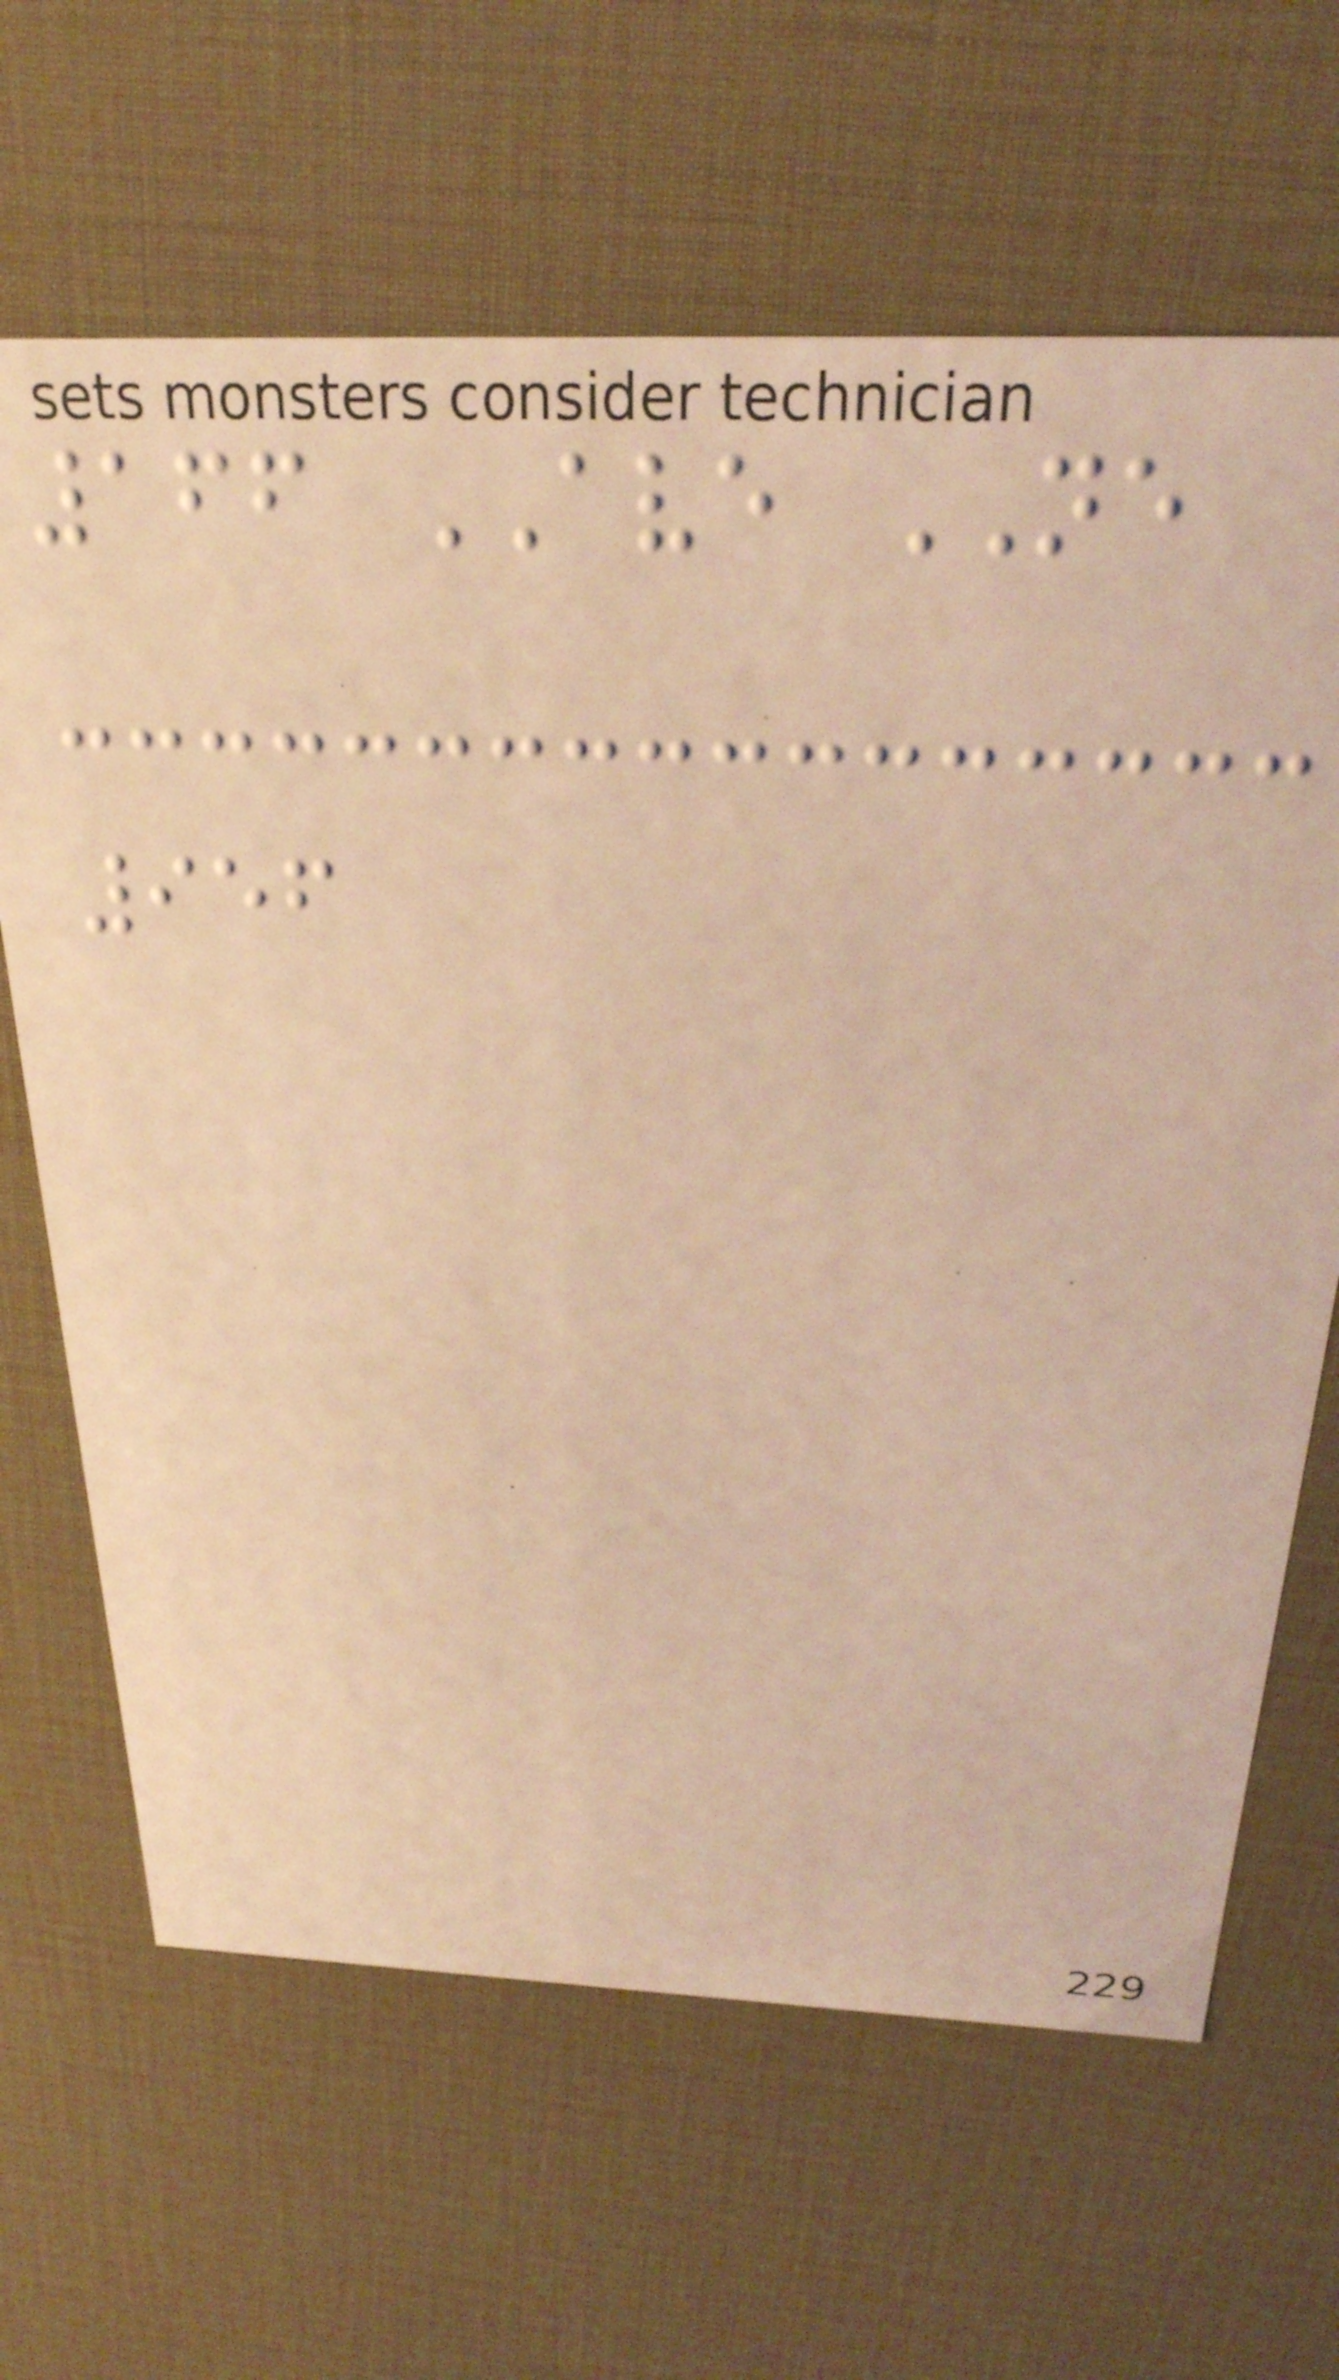166 AVE NE
956
